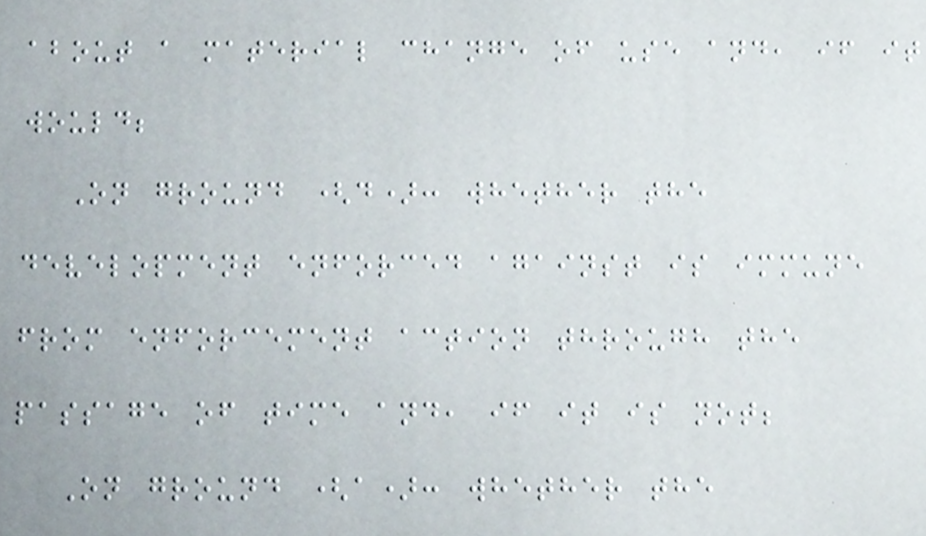about a material change of use and, if it
would;
On ground (d): whether the
development enforced against is immune
from enforcement action through the
passage of time and, if it is not;
On ground (a): whether the
